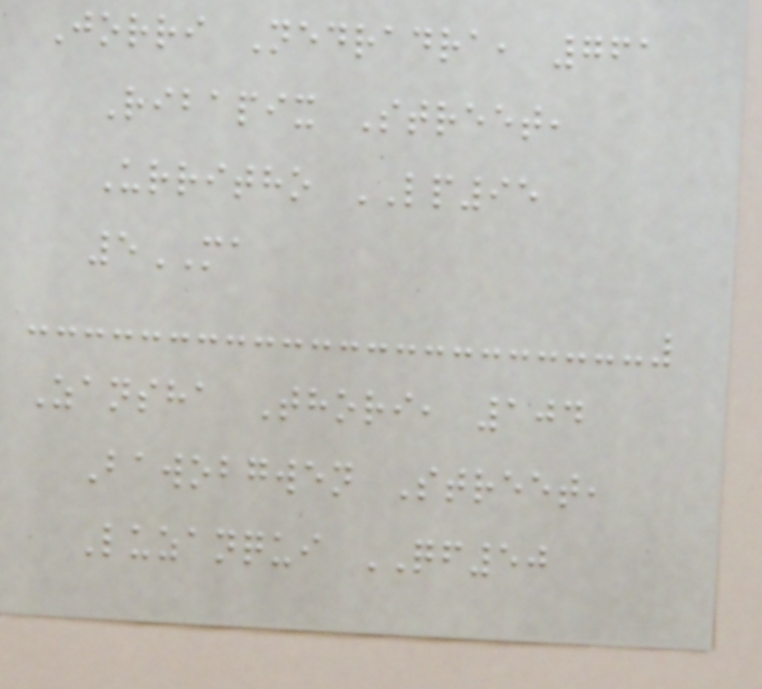Jorri Nedradra, 761
Ribapix Street,
Urritho LP95
5MA
Zansha Thori, 104
Bawobgwen Street,
Luzanqui QF50
